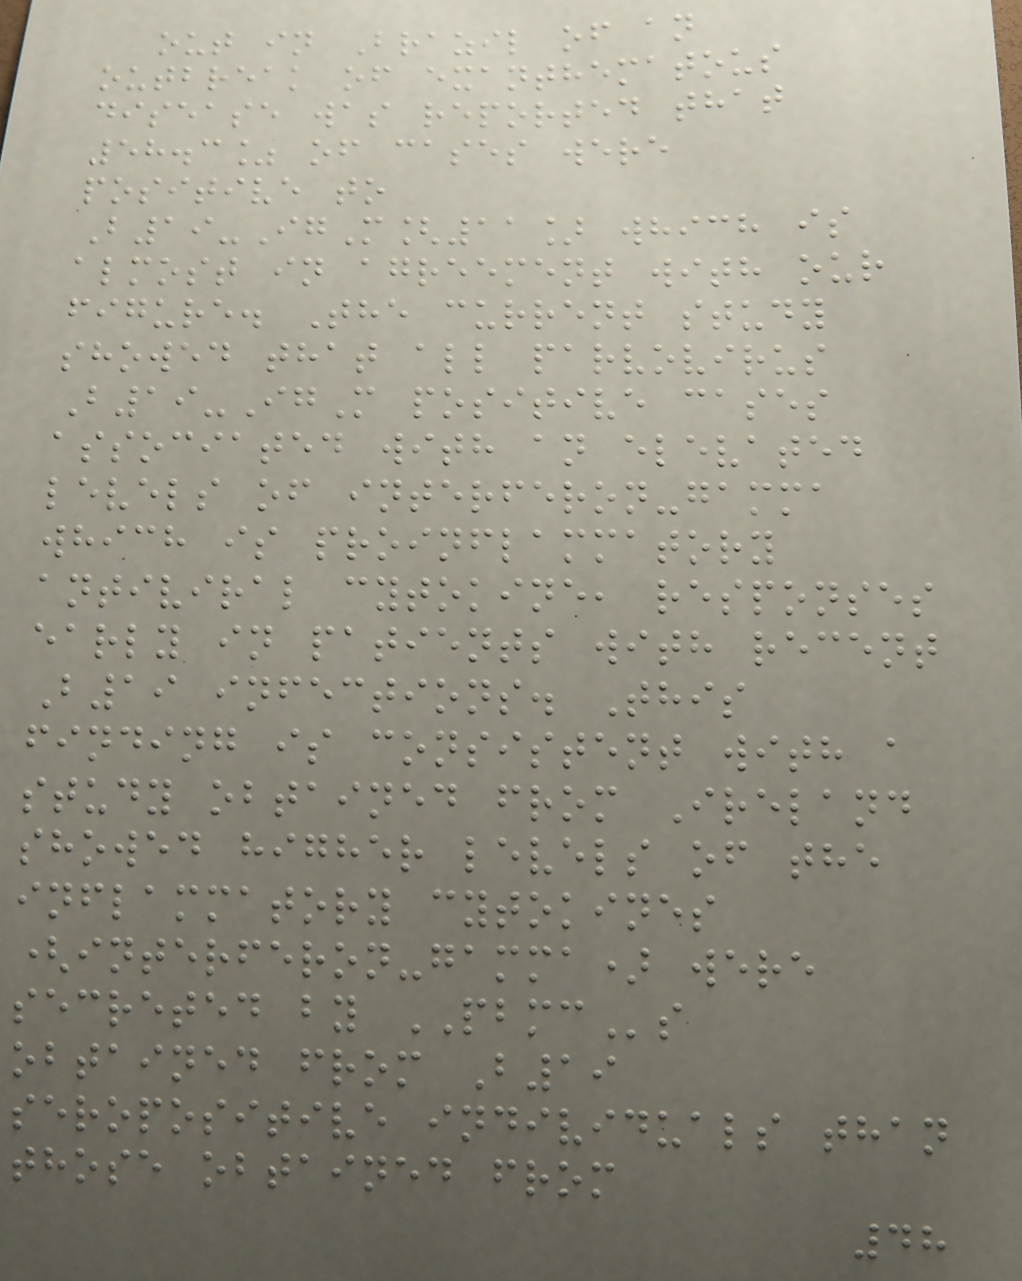out in Brazil of an
outbreak of exanthematous
disease was reported that
58.3% of cases were
positive to
B19-IgM[11] which is
almost in agreement with our
figure. The current study
showed that all parvovirus
B19-IgM positive cases
associated with an elevated
levels of interferon-gamma
which is proinflammatory
antiviral cytokine, responses
early in patients with recent
B19 infections. This
finding is consistent with a
study obtained from Ireland
showed higher levels of the
inflammatory cytokines
(interferon-gamma) were
secreted by PBMCs
obtained from B19
seropositive individuals than
those obtained from
48
